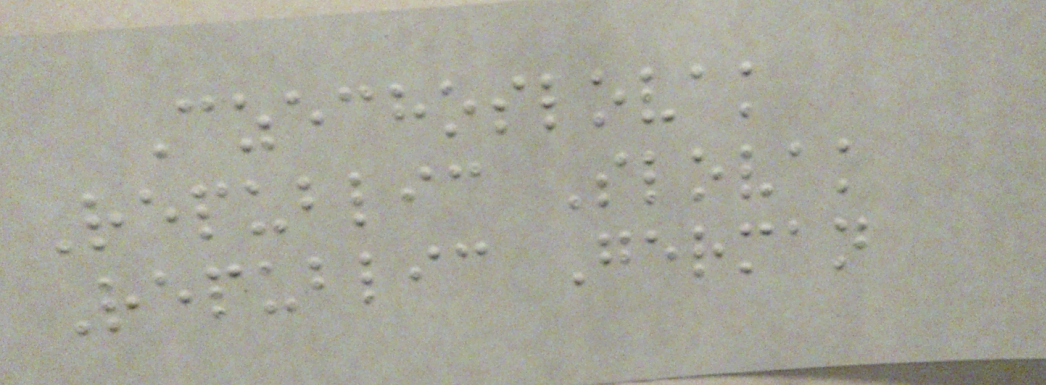Czechoslovak
Republic Slovak
Republic German
